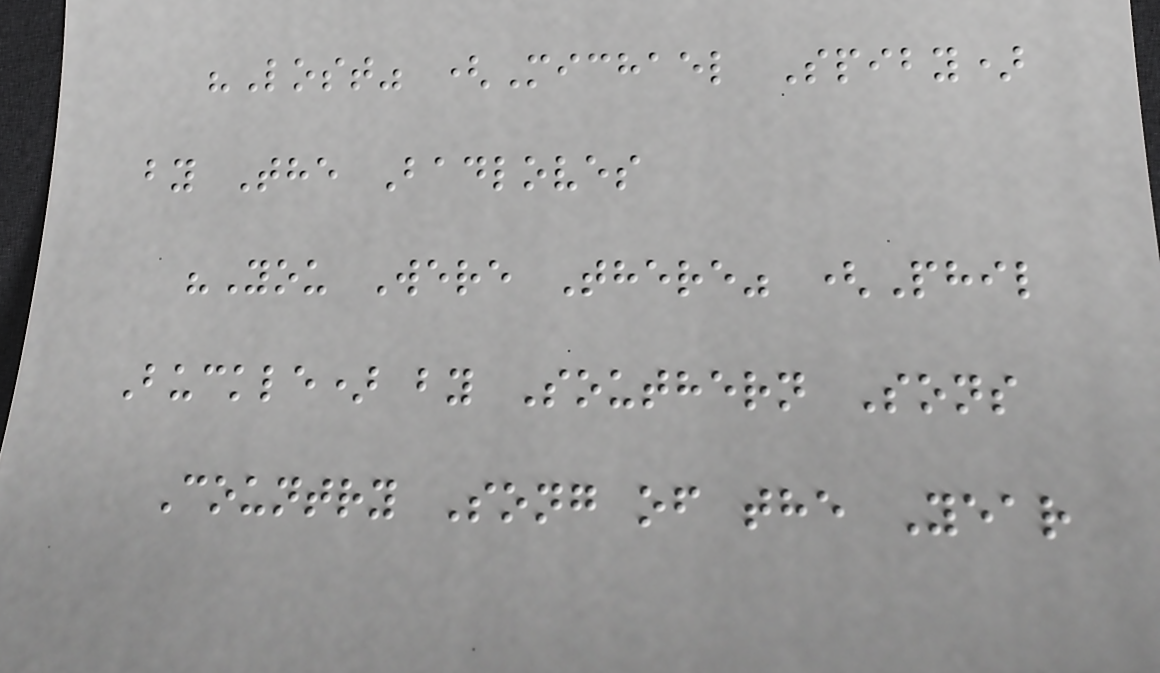"Lost" (Michael Spiby)
by The Badloves
"You Were There" (Phil
Buckle) by Southern Sons
Country Song of the Year
